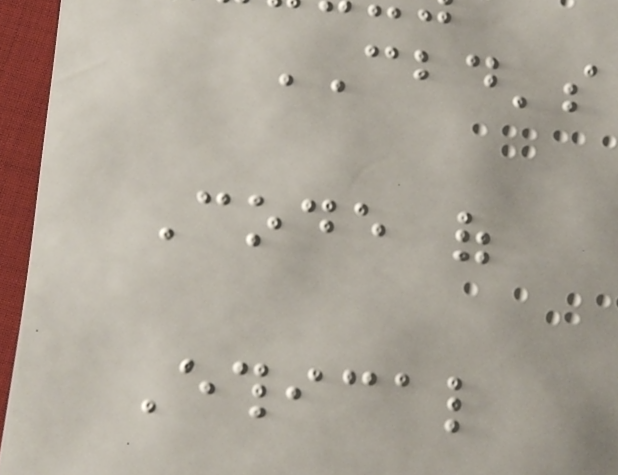CBD's
Code of
Ethical
